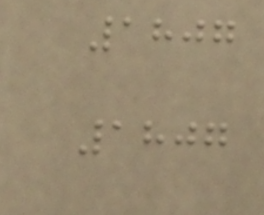1807
1807
